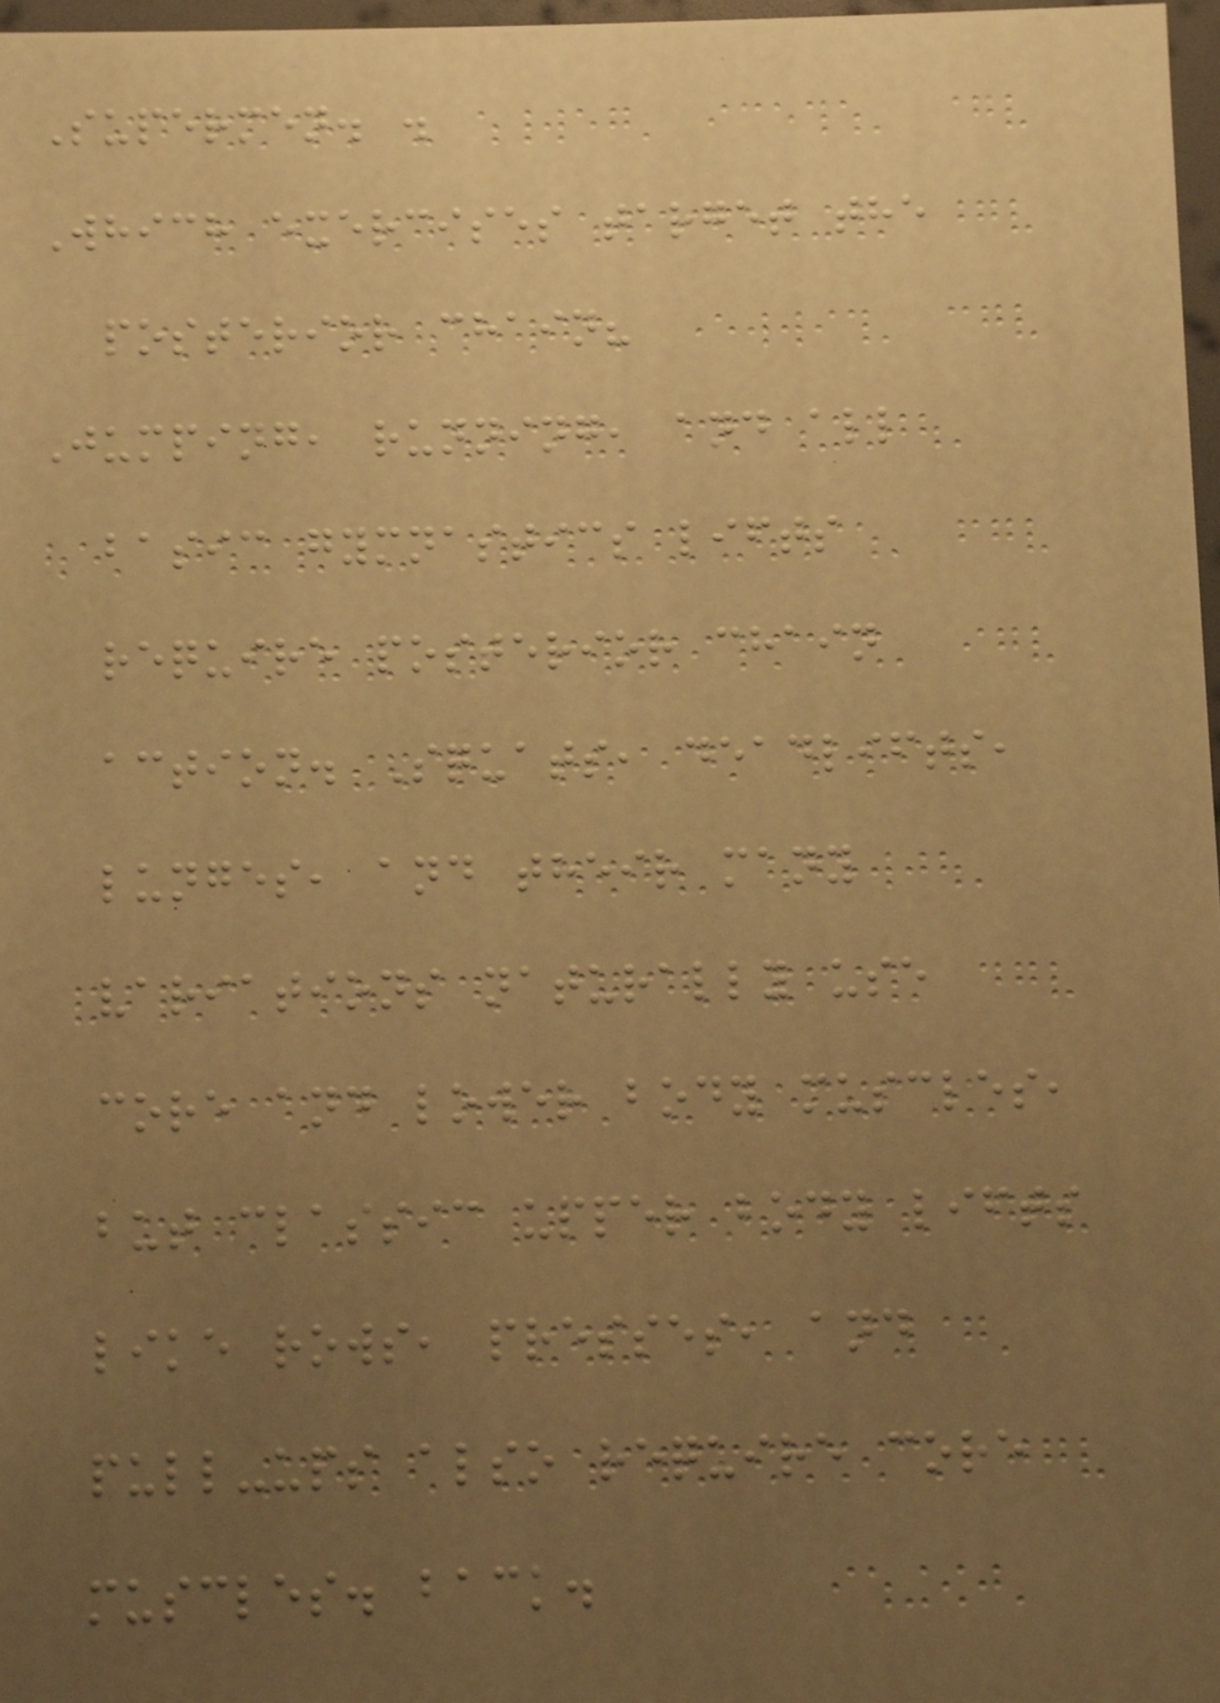Supermen. .
Which exercises target the
posterior chain?
Jumping, running, and all
basic gymnastics lifts
require posterior chain
action. Squats, deadlifts,
lunges, and their many
variations naturally use
core and lower body muscles,
but classic upper body lifts
like rows, presses, and
pull-ups also require core
muscles. back.
